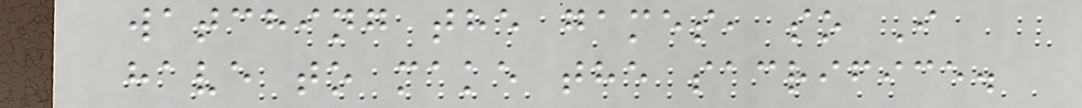watching the games, so I
have to make the sacrifice.
